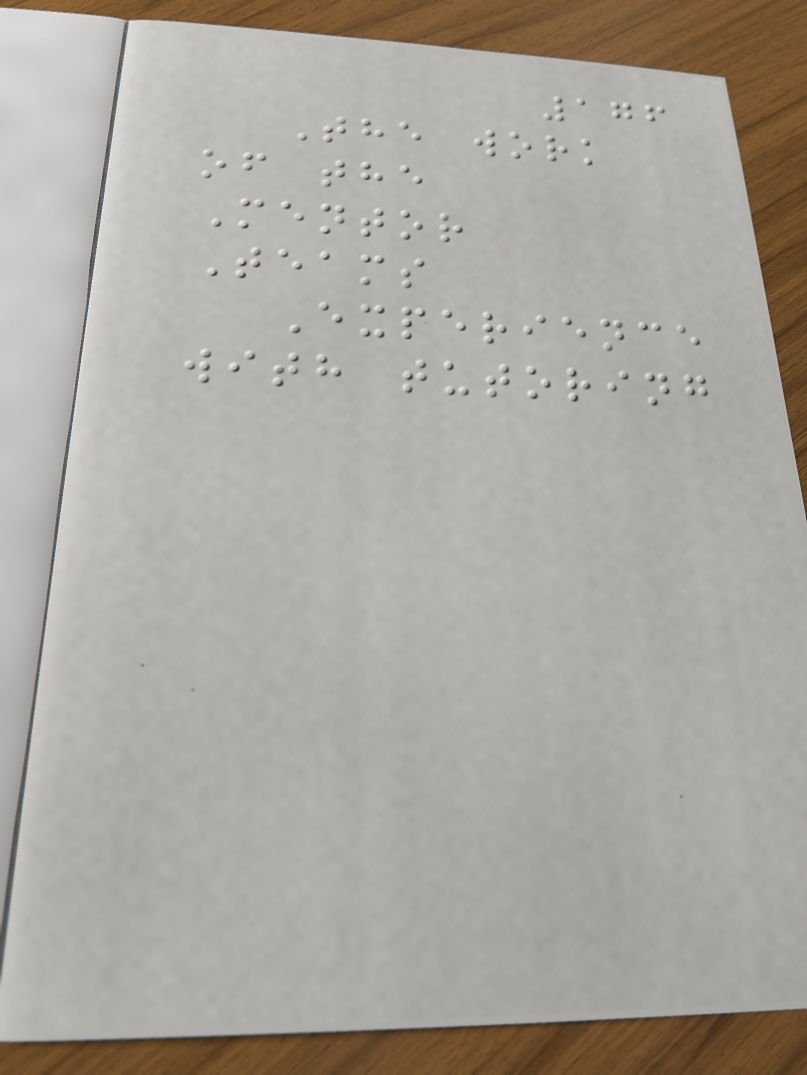176
The work
of the
Mentor
Teams
Experience
with tutoring
